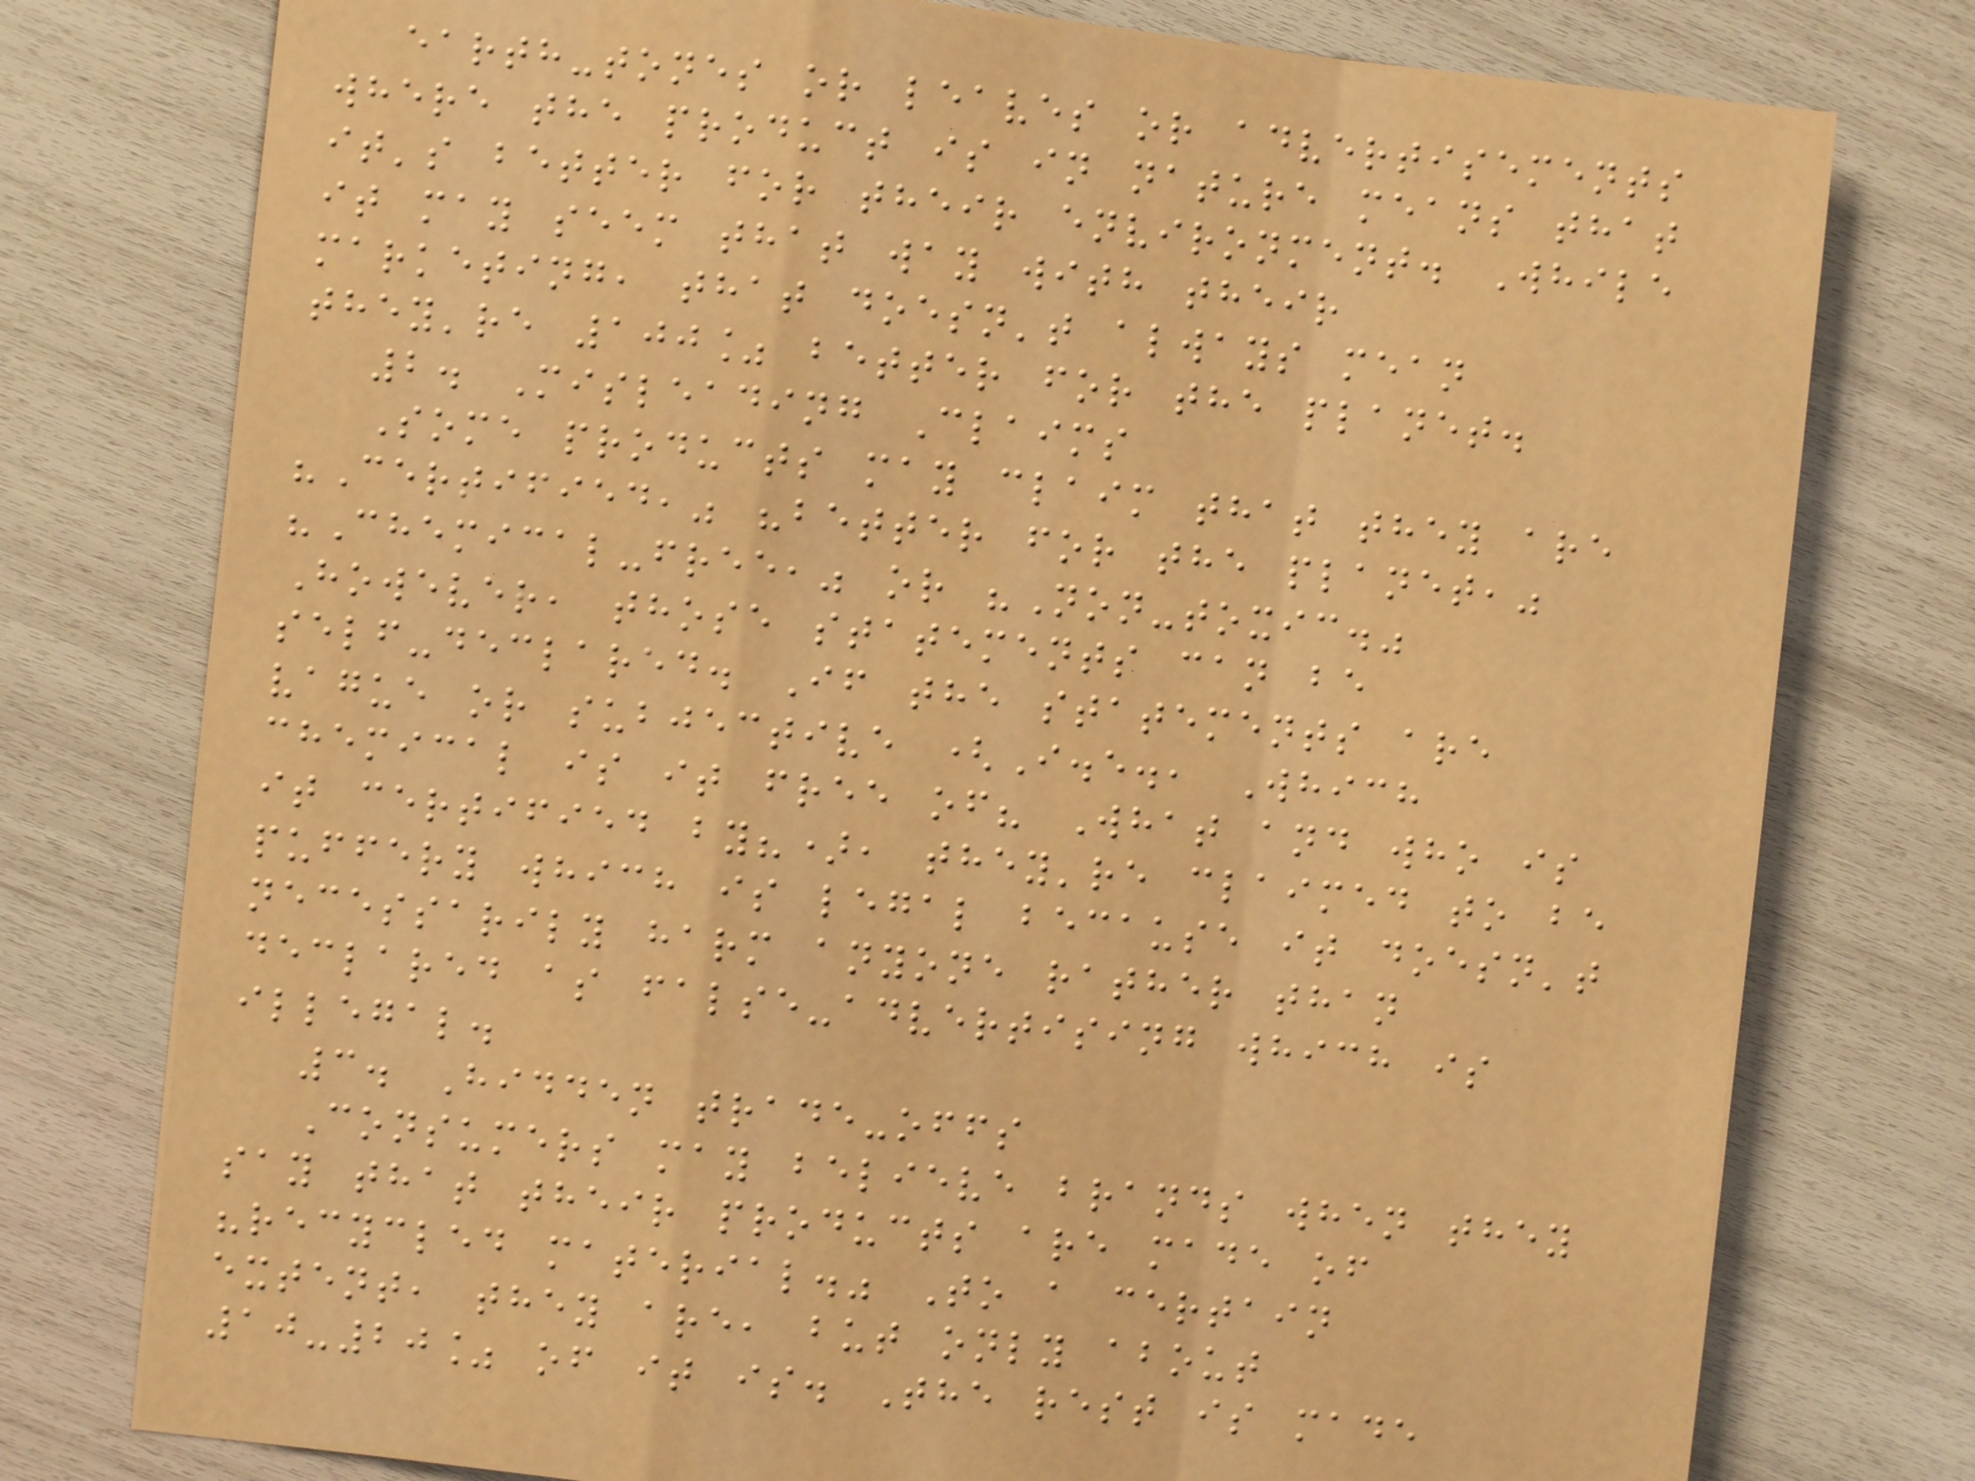earth-tones or leaves or advertisements
where the product is in nature means that
it's better for their environment. While
it may seem that way with their
marketing, that doesn't always mean
they're 100% better for the planet.
2. Misleading Claims
Some products may claim that they are
"Certified," "better for the planet,"
"Chemical-free," or "Non-toxic."
However, those statements can be
self-declared. If the statements are
vague or subjective (I.e., Which
chemical is it free of? What and who is
it certified by?), they're claimed to be
puffery which is legal because it doesn't
necessarily harm anyone rather than
declared as false-advertising which is
illegal.
3. Hidden trade-offs
Consumers may believe brands when they
say that their products are made of
"recycled material." To a certain
extent, they are, but only about
10-20% of it is. The rest is made
